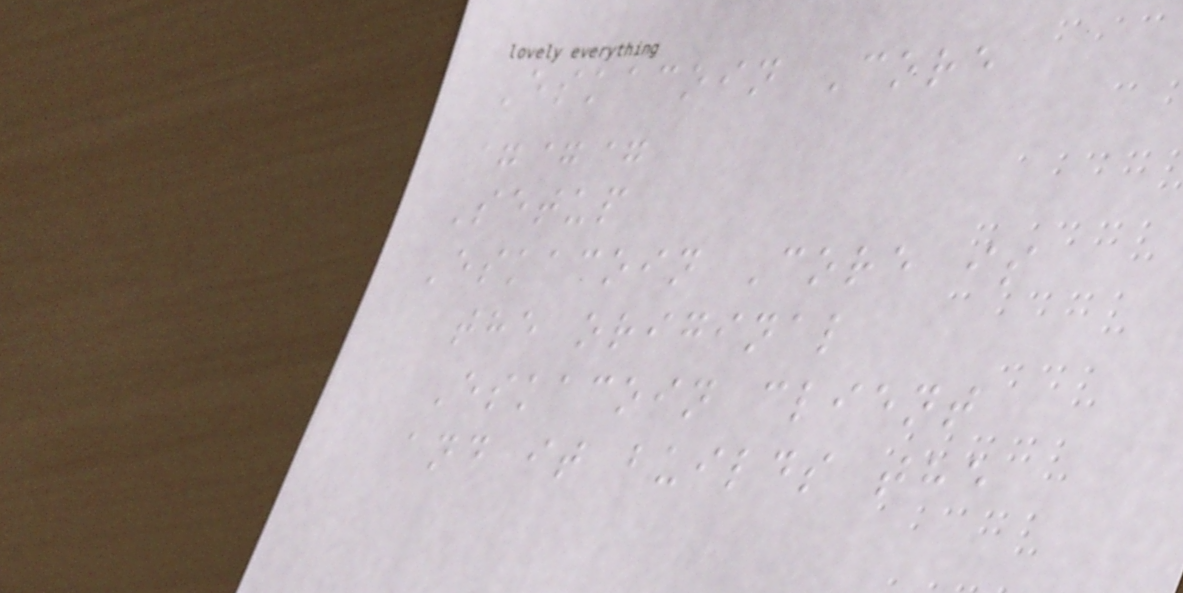Eskacoin Core
===
Setup
Eskacoin Core is
the original
Eskacoin client
and it builds the
